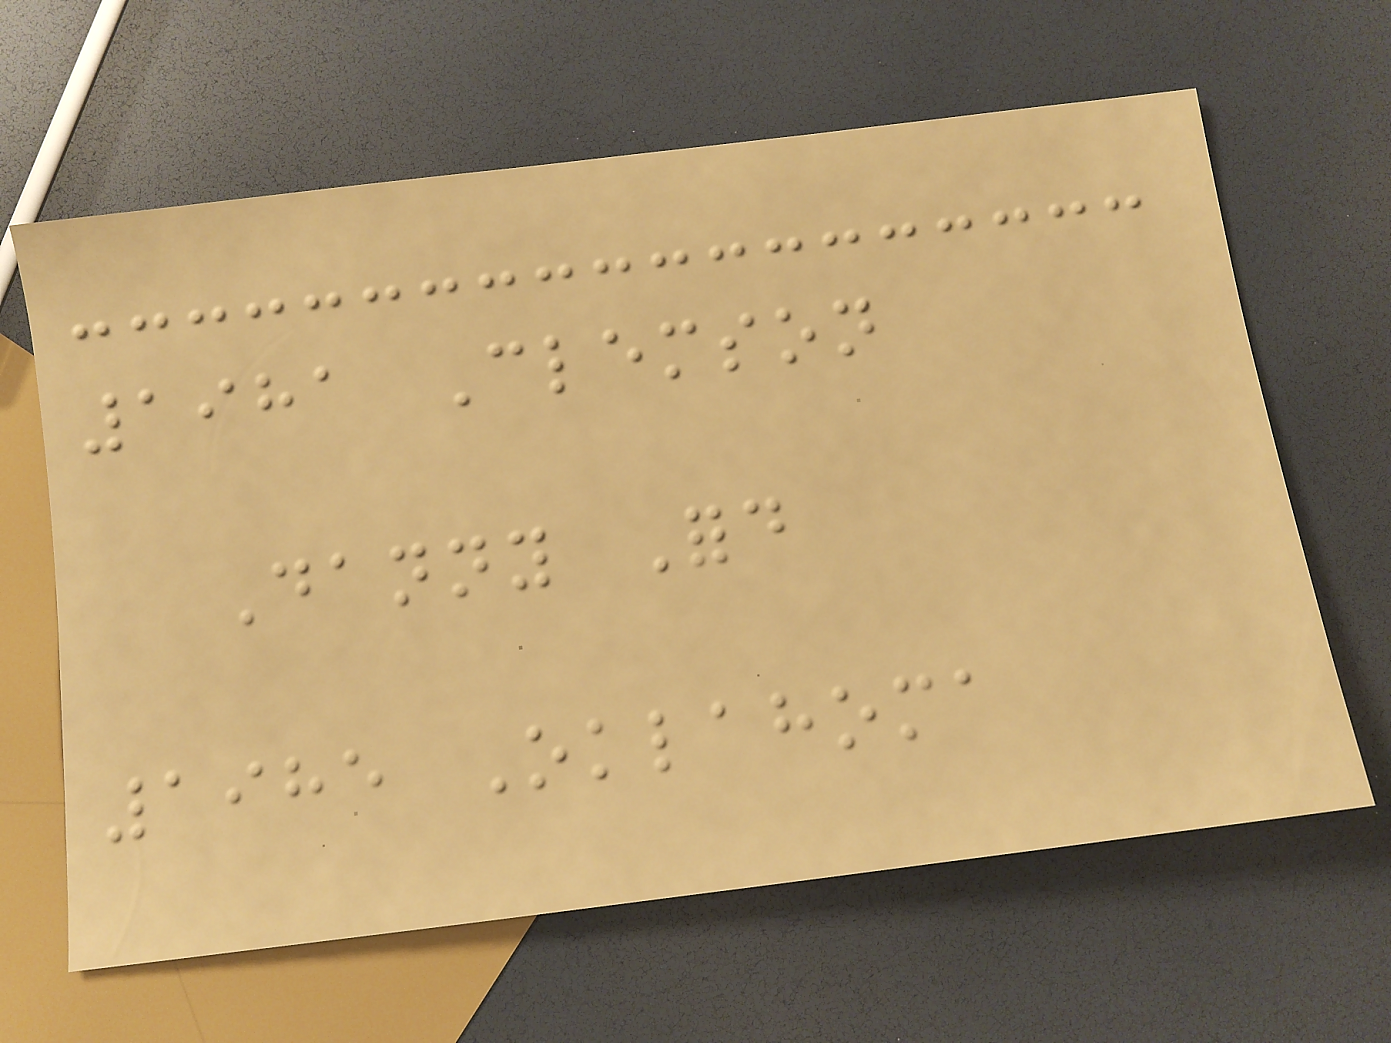1981 Clemson
Danny Ford
1985 Oklahoma
